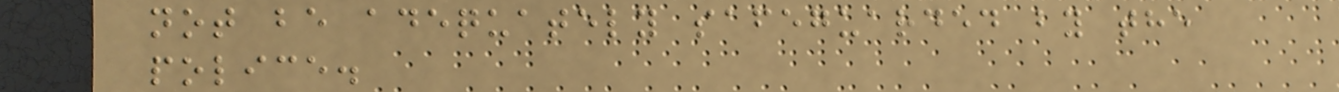not be adequately safeguarded by the
police.
